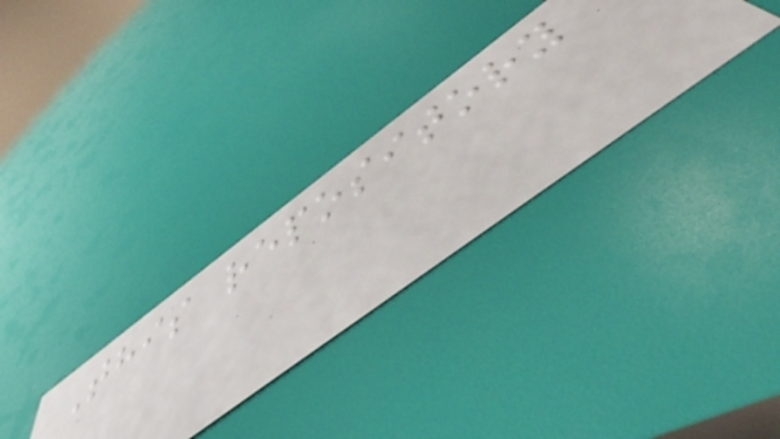This repository
